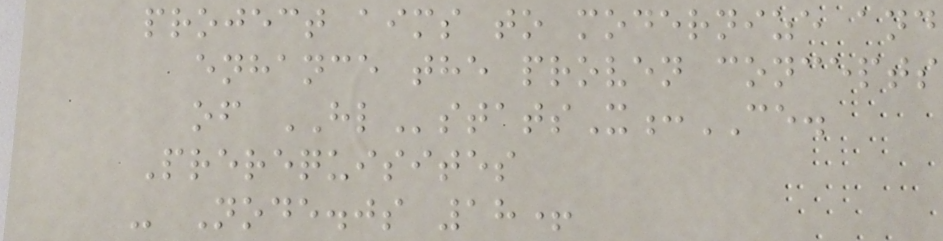project aims to modernize and
enhance the proven concepts
of HLstatsX:CE.
Prerequisites
- Node.js 18+
